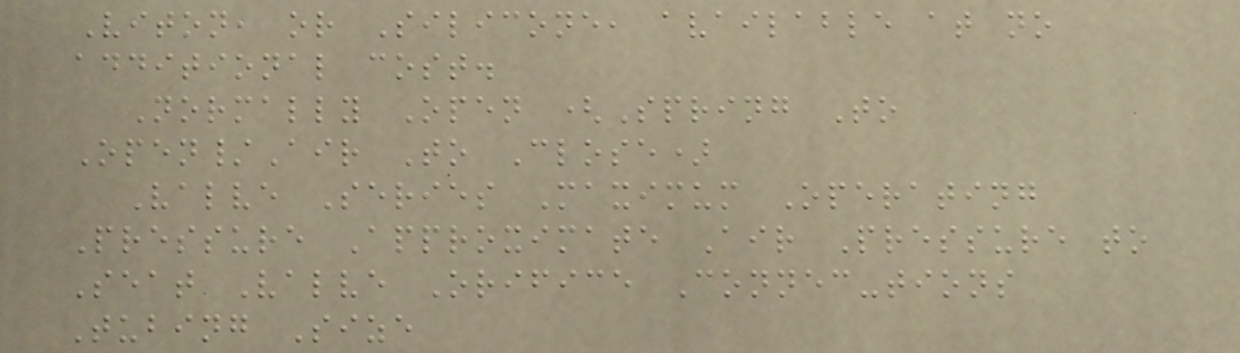Viton, or Silicone, available at no
additional cost.
Normally Open (Spring To
Open/Air To Close)
Valve Series Maximum Operating
Pressure Approximate Air Pressure to
Seat Valve Orifice Connec-tions
Tubing Size
